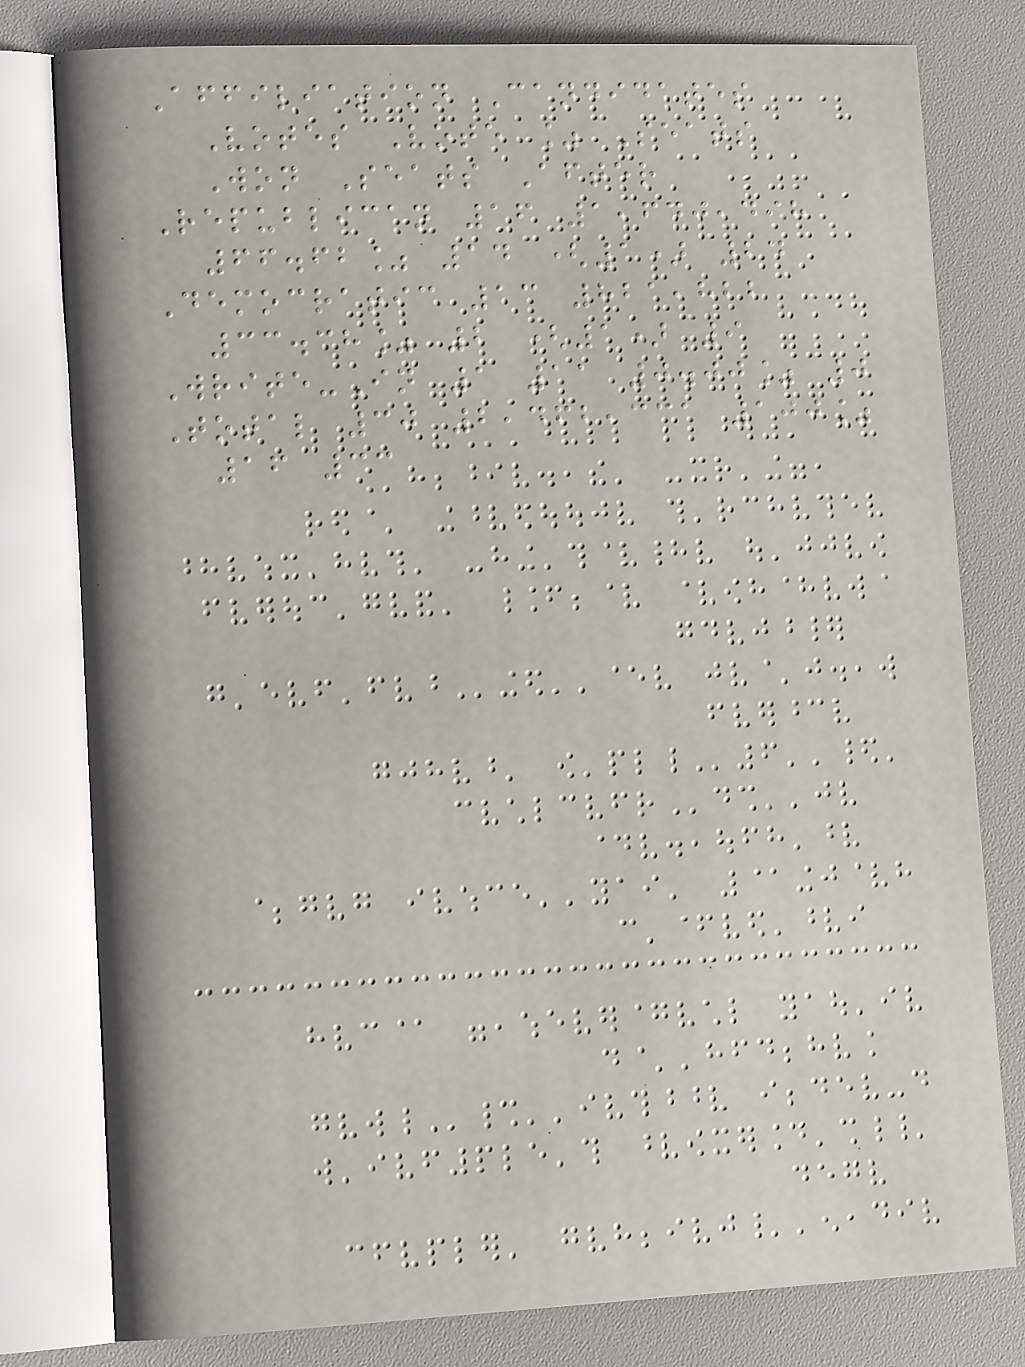Affiliation Candidates
Votes Vote % Seats
Won Seats After
Republican 16 1,640,498
66.62% 14 (1) 24
Democratic 13 821,822
33.38% 2 (1) 9
Write-In 1 11 0.00% 0
Total 30 2,462,331 100%
16 33
